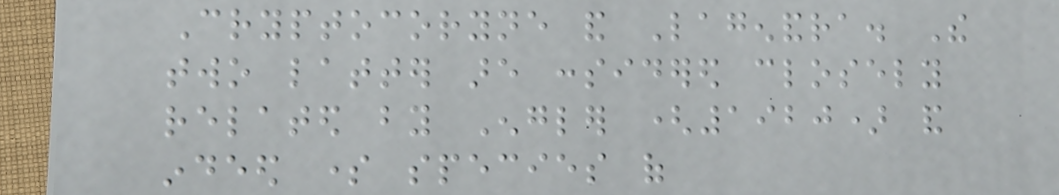Cryptocoryne and Lagenandra. The
two latter are considered closely
related by Engler (1920) and
indeed some species of
